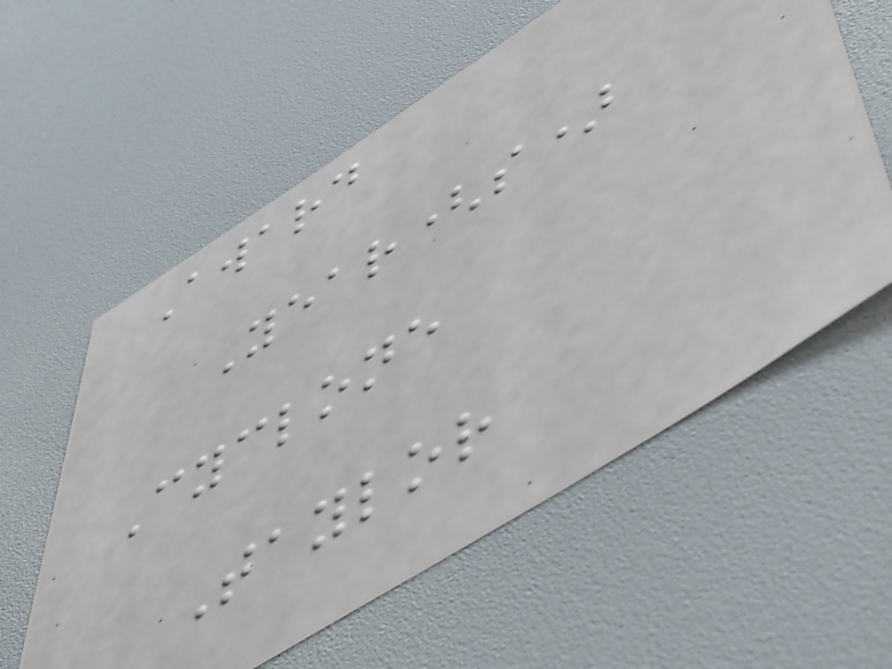Award
Year(s)
Cyclone
Taylor
